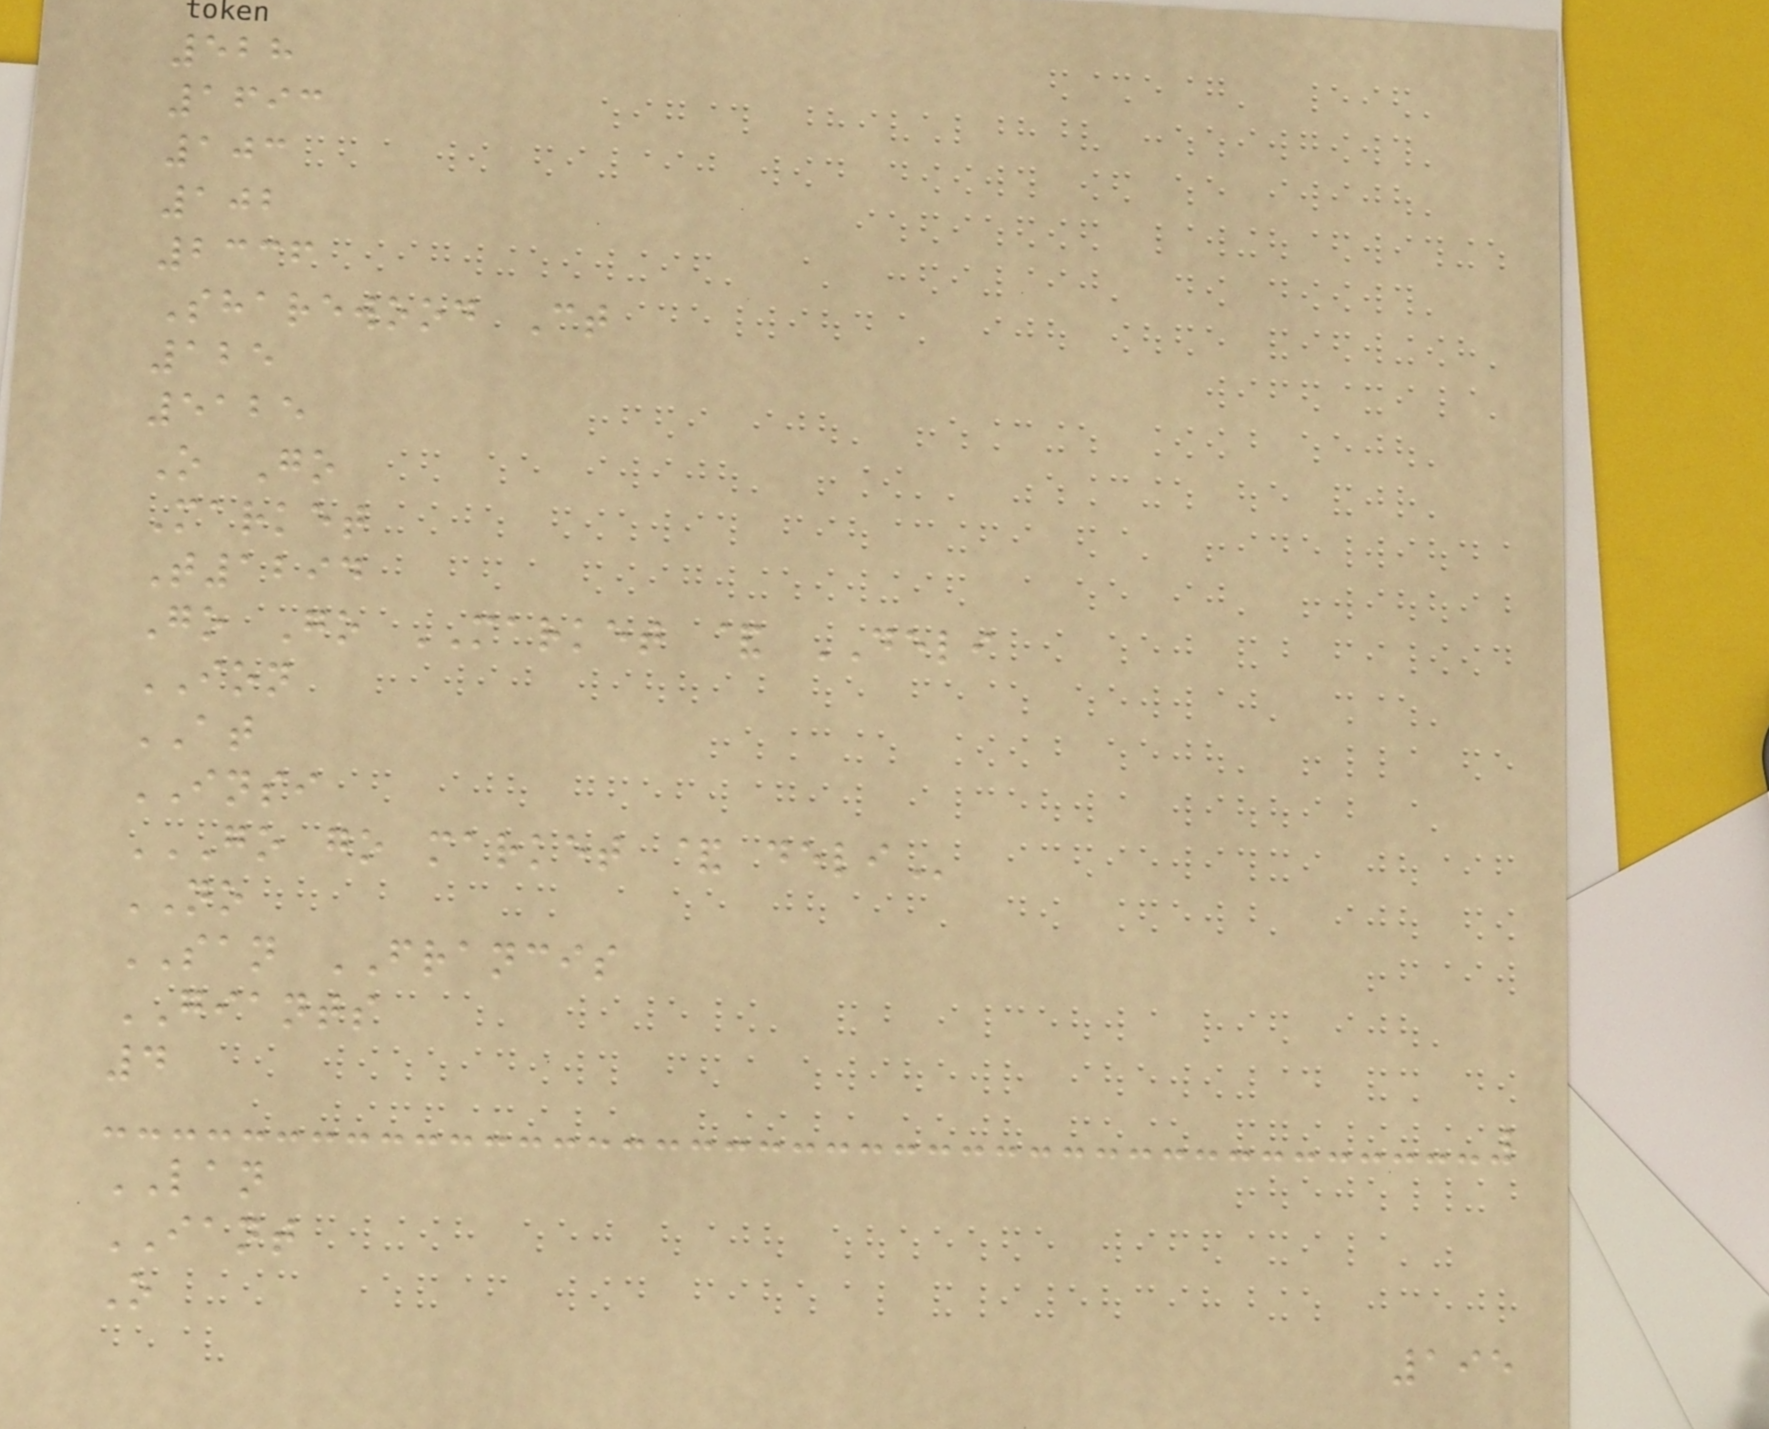528
1693
103
102
2336
Sharewood Ct
125
5125
O Go
Market
T1294
Go Go MARKET & DELI
ION
AT
INSI
GO GO MARKET & DELI
NO
SAN FRANCIS
GIANTS
4
LAN
IANT
O
195
